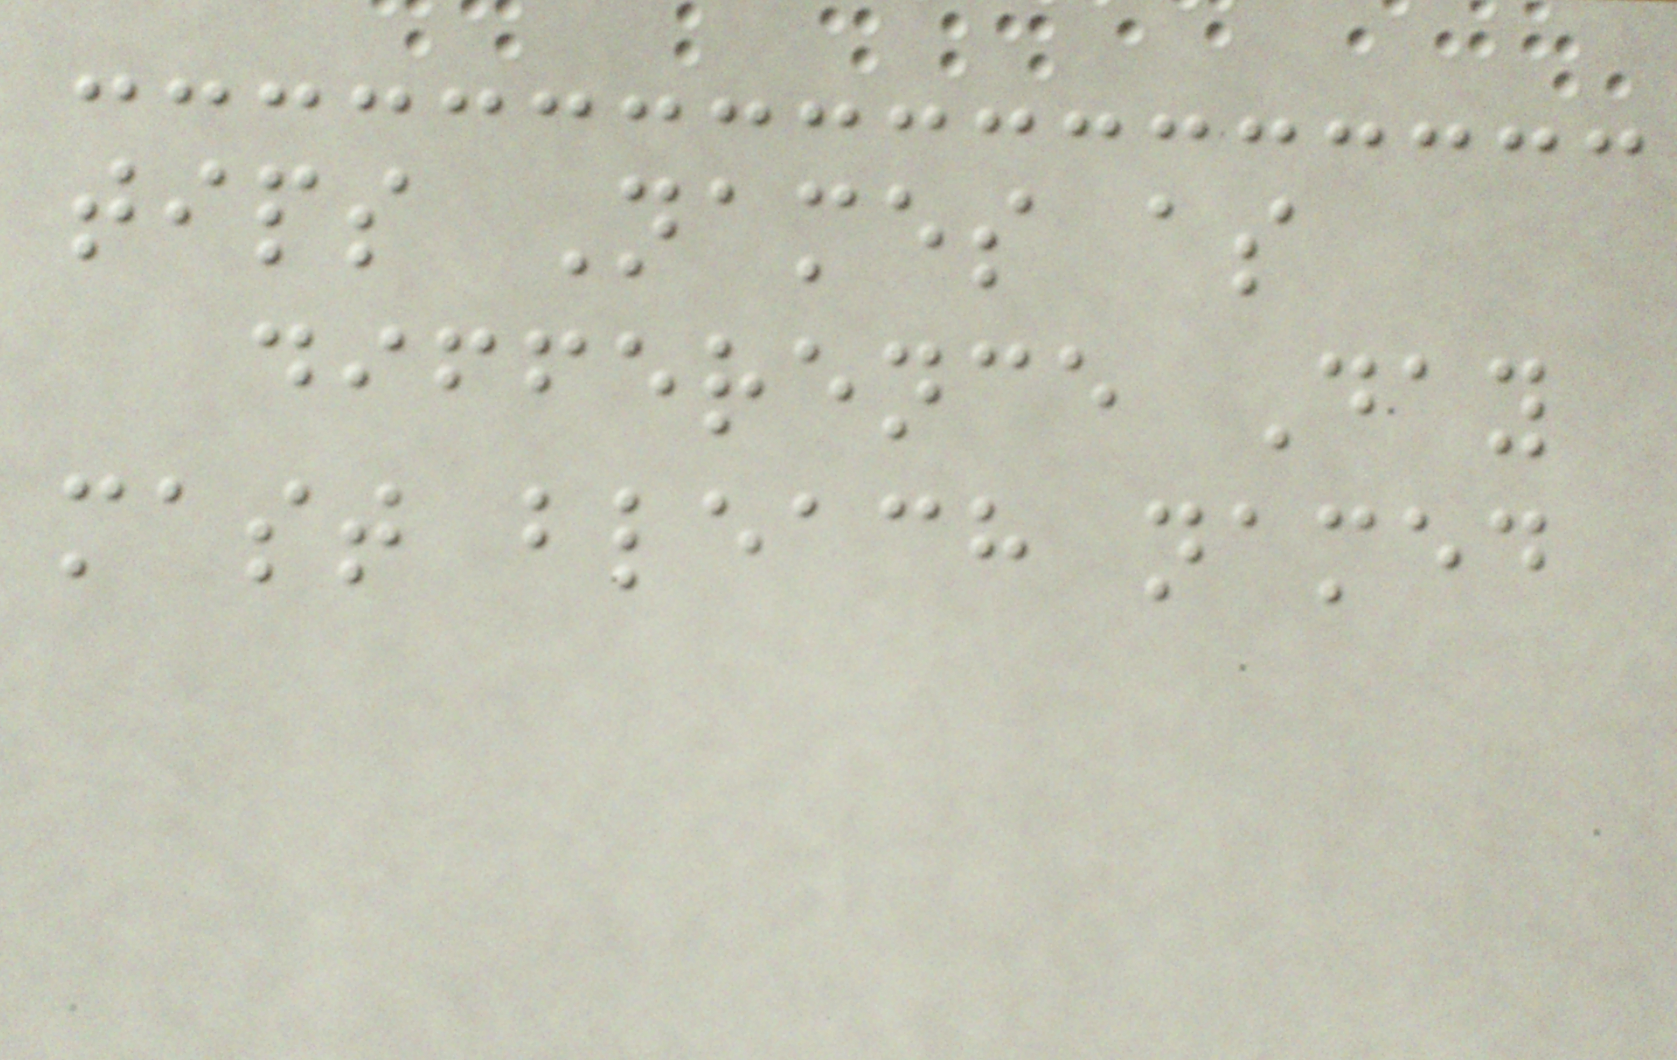tips Names as
difference Day
mast bleach named
